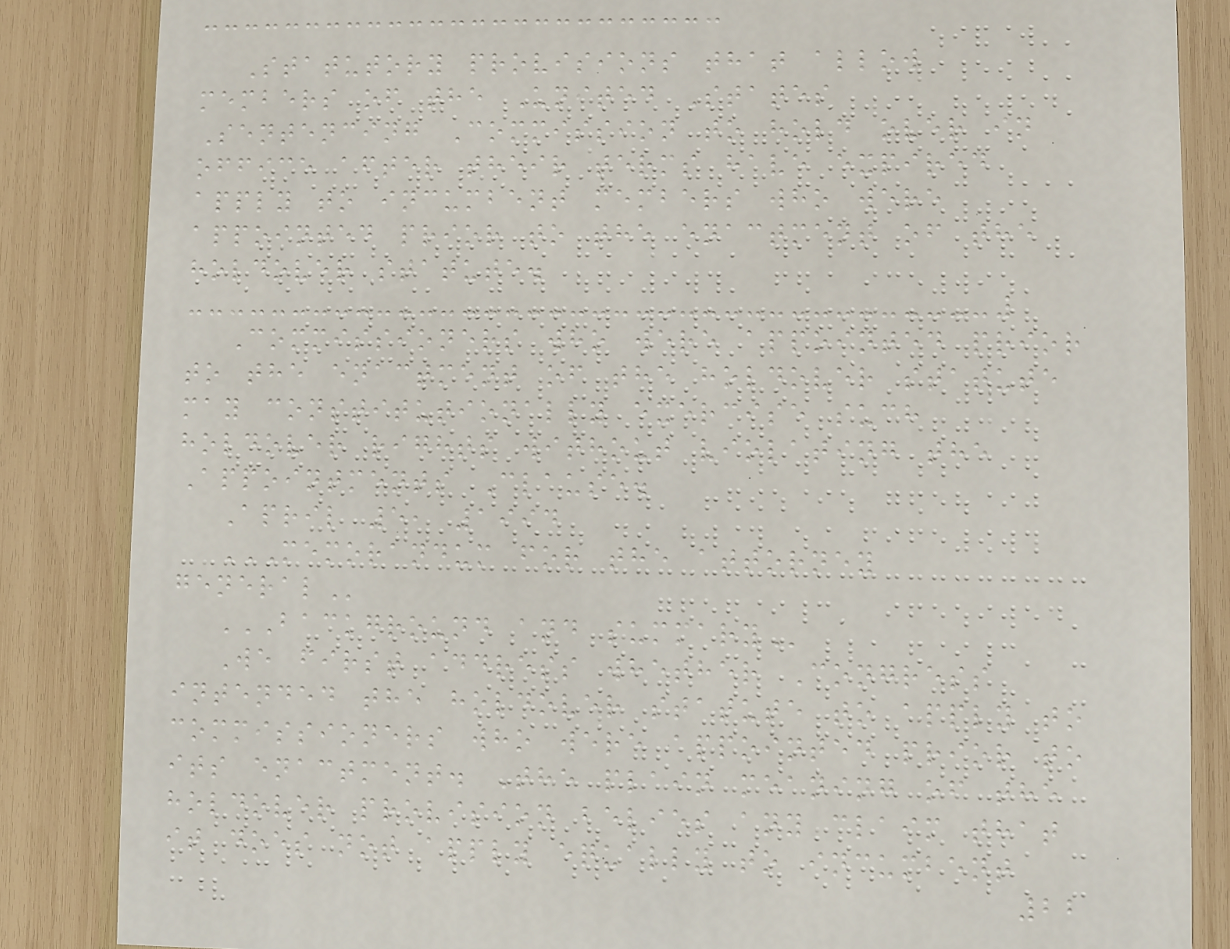Statutory provisions that allow
members of the United States
Sentencing Commission to hold over in
office after their terms have expired
apply to incumbent members who were
appointed prior to the enactment of the
holdover statute.
Commissioners who were appointed prior
to the enactment of the holdover statute
may constitutionally exercise such
holdover rights without violating the
Appointments Clause.
April 5, 1994
MEMORANDUM FOR THE ATTORNEY
GENERAL
BACKGROUND AND SUMMARY
We first address whether Congress
intended the holdover statute to apply to
commissioners who were appointed prior to
its enactment. The plain meaning of the
holdover provision belies any claim that
it does not apply equally to incumbent
22
